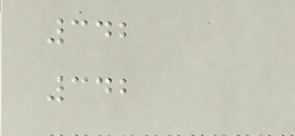342
342
